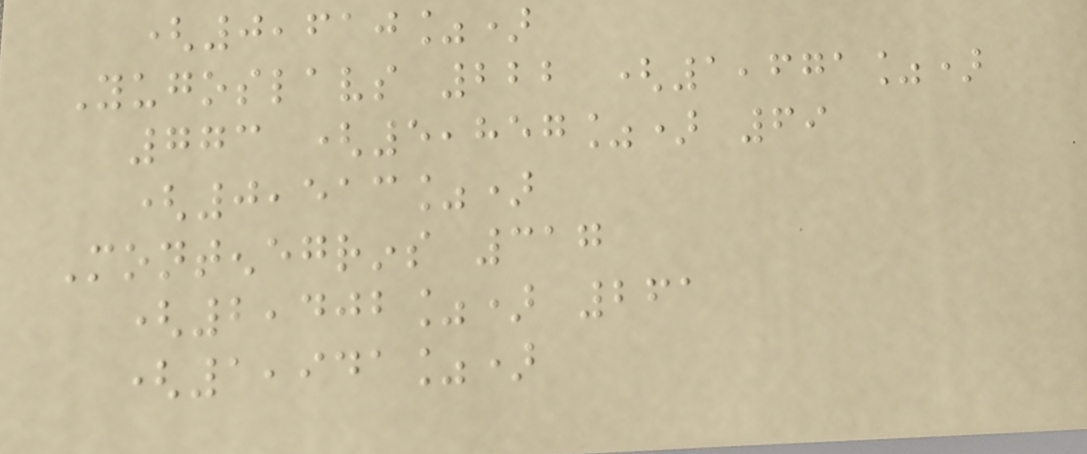(0,610%)
Yugoslavs 222 (1,671%)
773 (5,857%) 69
(0,513%)
Montenegrins 317
(2,402%) 261
(1,941%)
